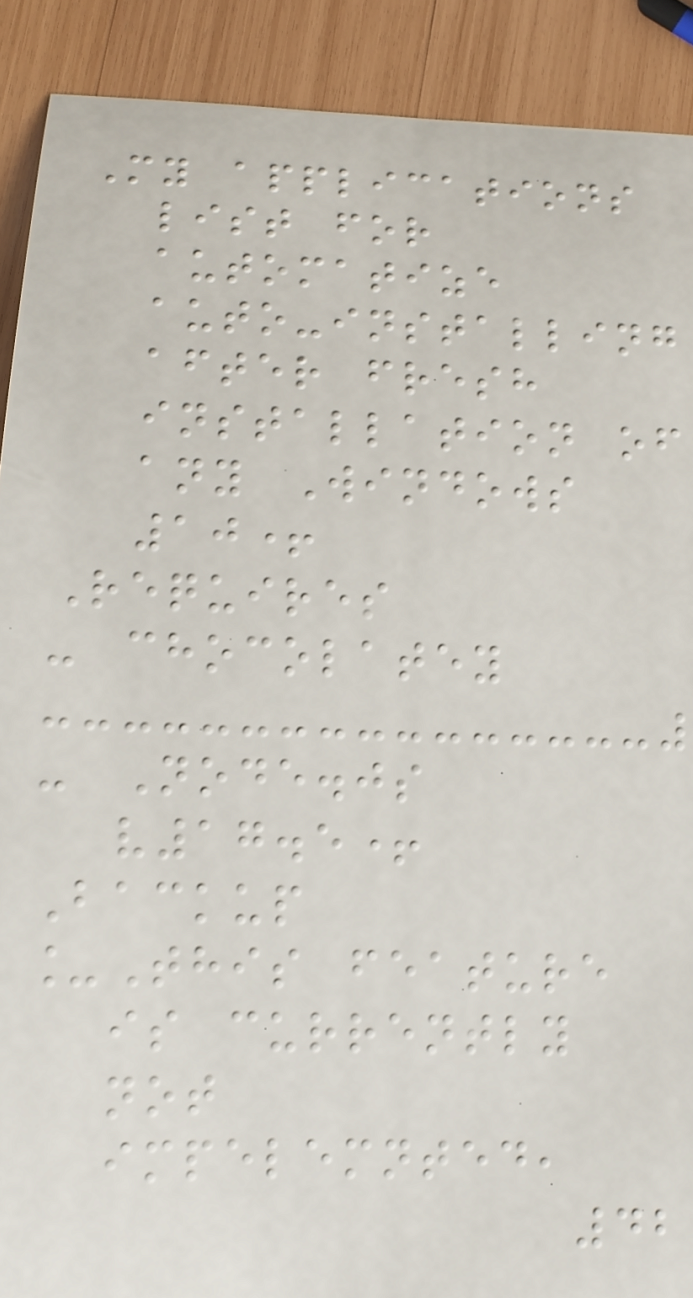My applications
list for
automatize
auto-installing
after fresh
installation of
any Windows
10+
Requires
- chocolatey
- Node.js
v17.5+
Backup
_This feature
is currently
not
impelemnted,
42
